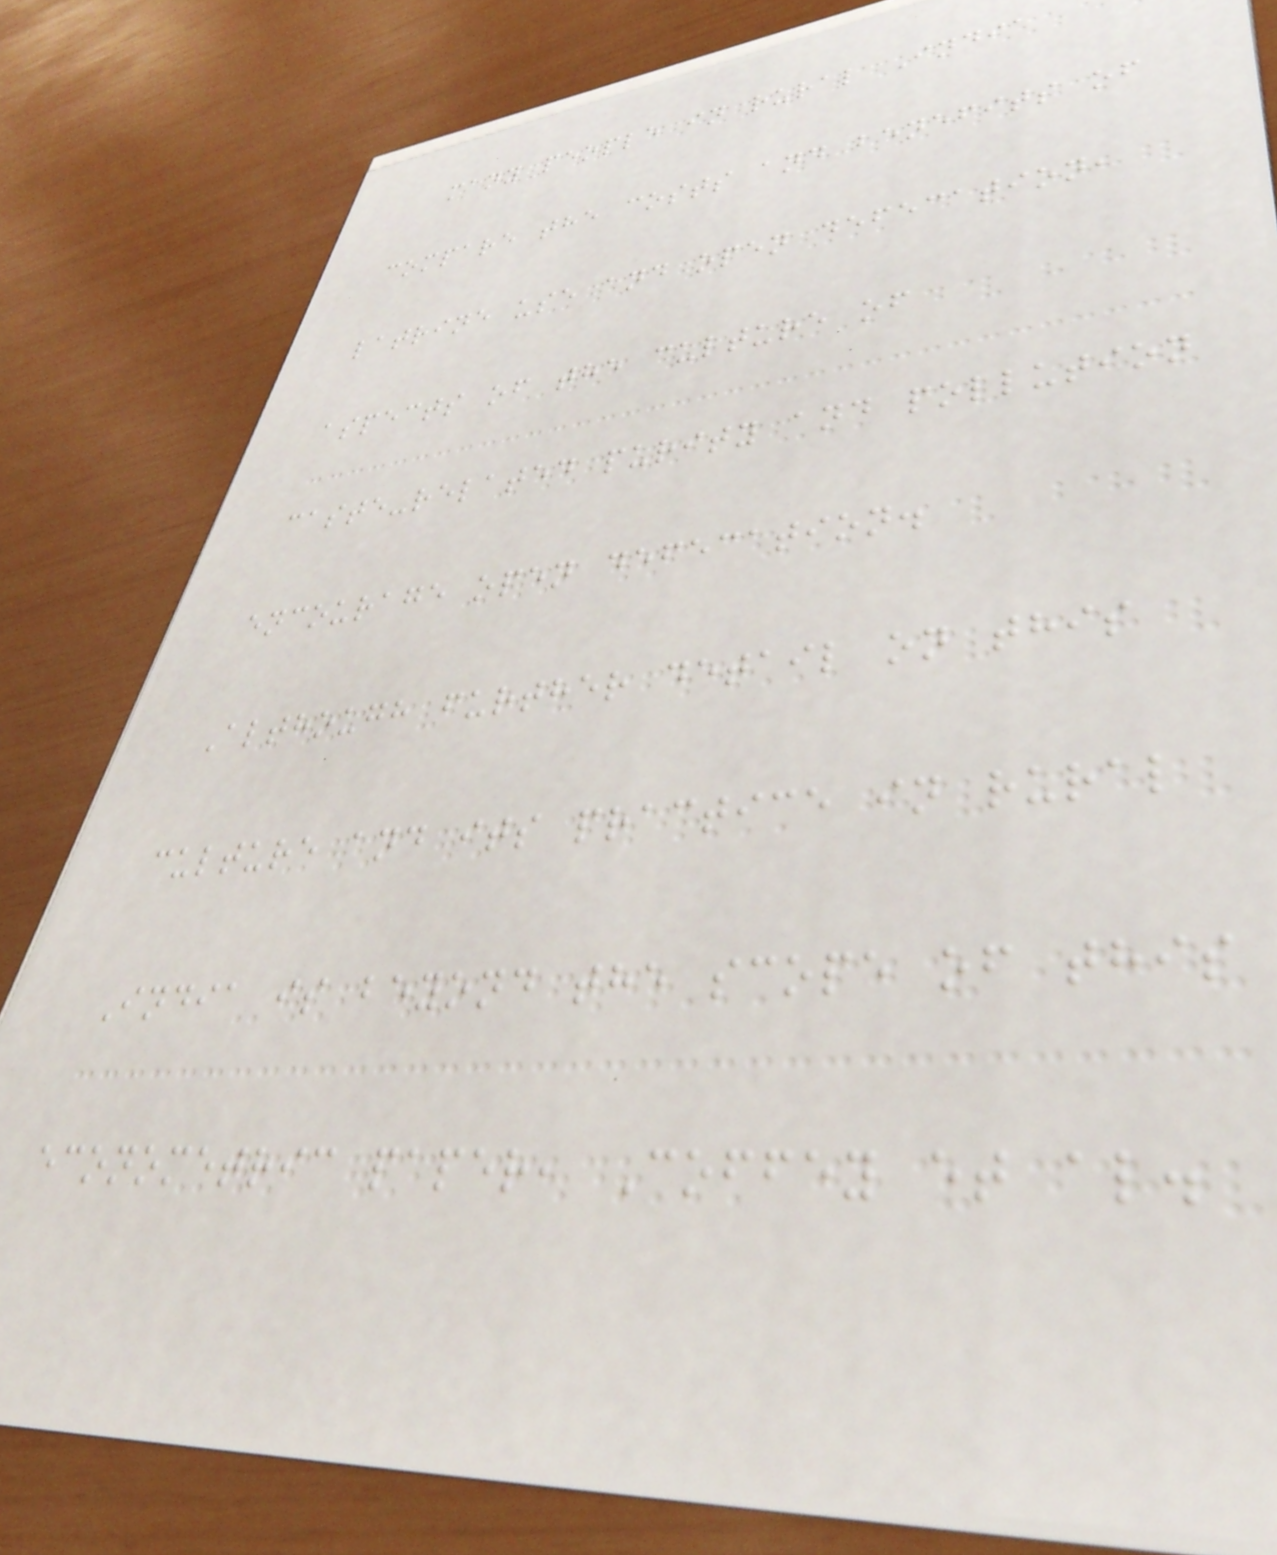many people in rural India
compare the costs and benefits of
latrine use and open defecation,
aspects of the culture of
caste-related purity and pollution
encourage open defecation.
Although further detail on this
culture and its practice in rural
India is beyond the scope of this
econometric paper, Coffey et al.
